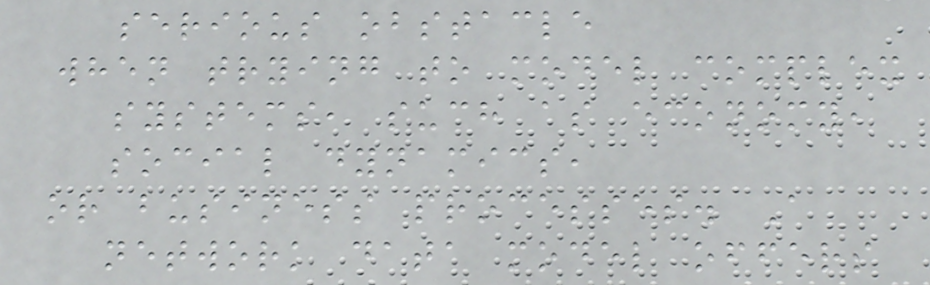serious obstacle
when trying to model complex
systems, such as economy,
social dynamics,
or business processes. A
network data model offers
